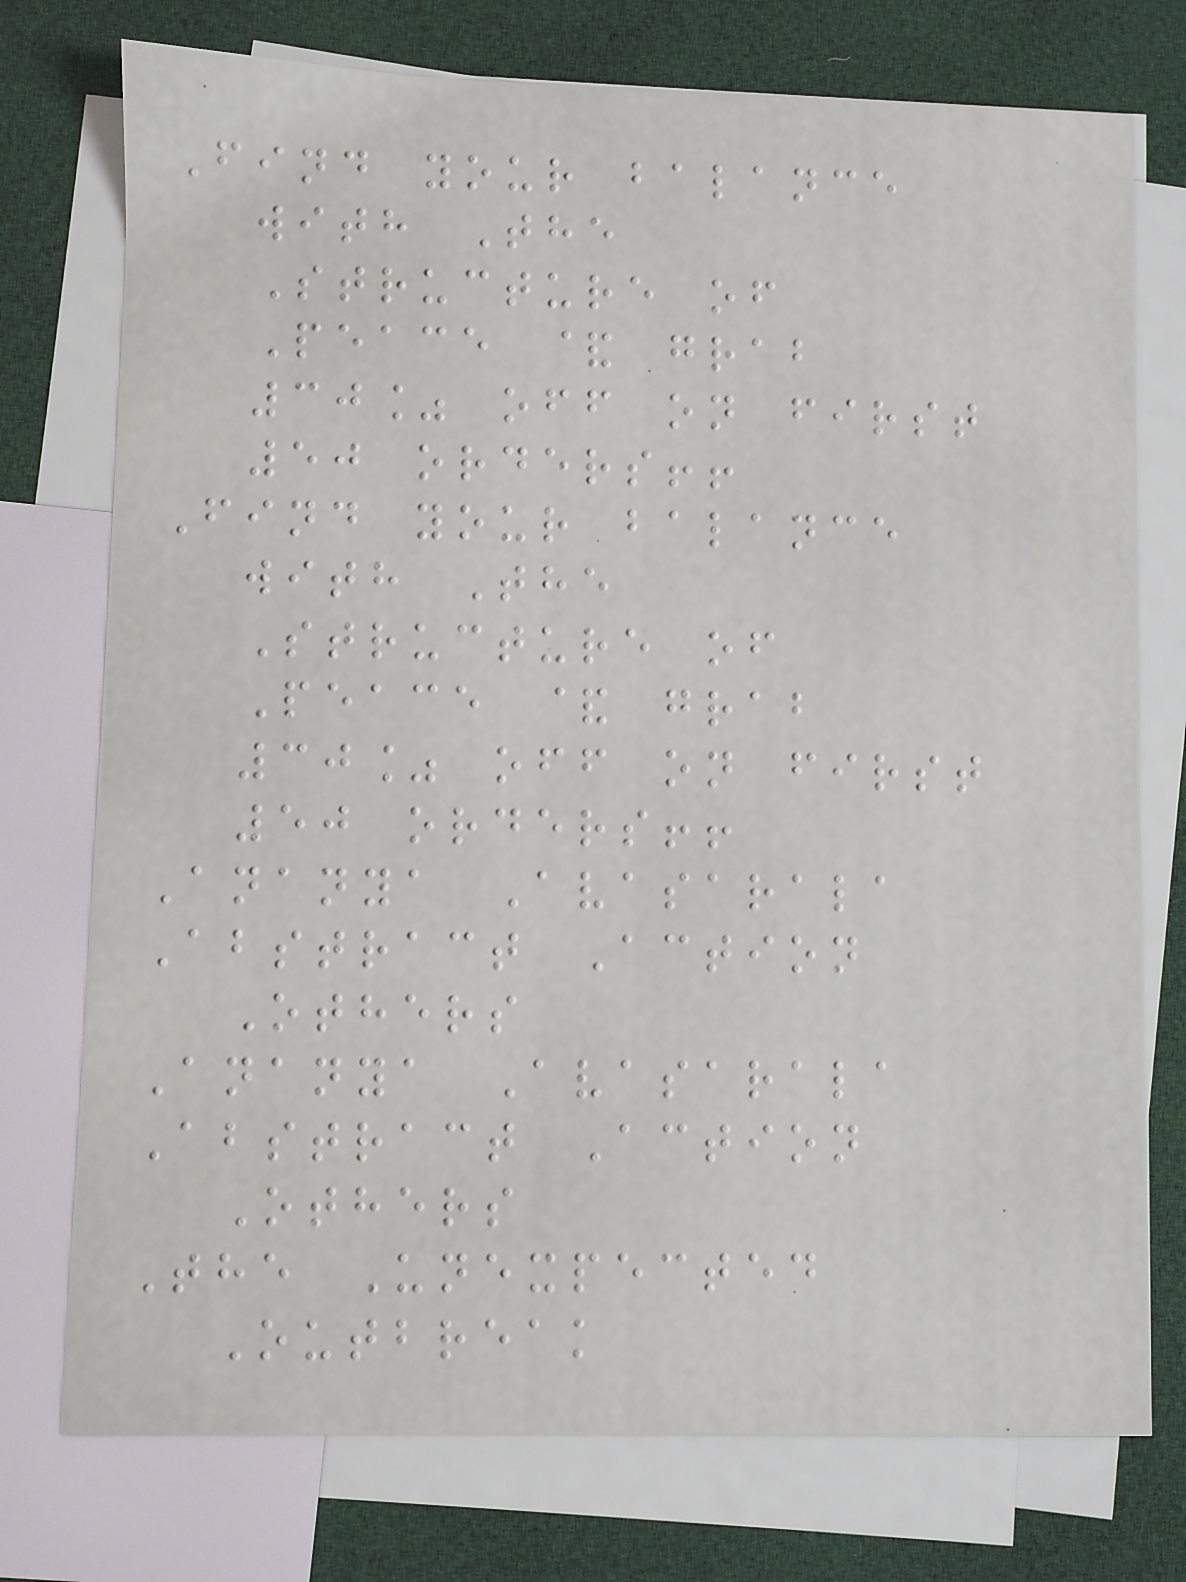Find your balance
with The
Structure of
Peace & grab
30% off on first
50 orders!!
Find your balance
with The
Structure of
Peace & grab
30% off on first
50 orders!!
Ananya Avasarala
Abstract Action
Others
Ananya Avasarala
Abstract Action
Others
The Unexpected
Outbreak
